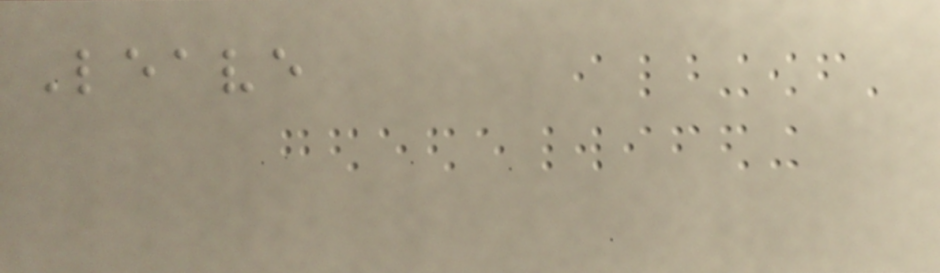Leave
